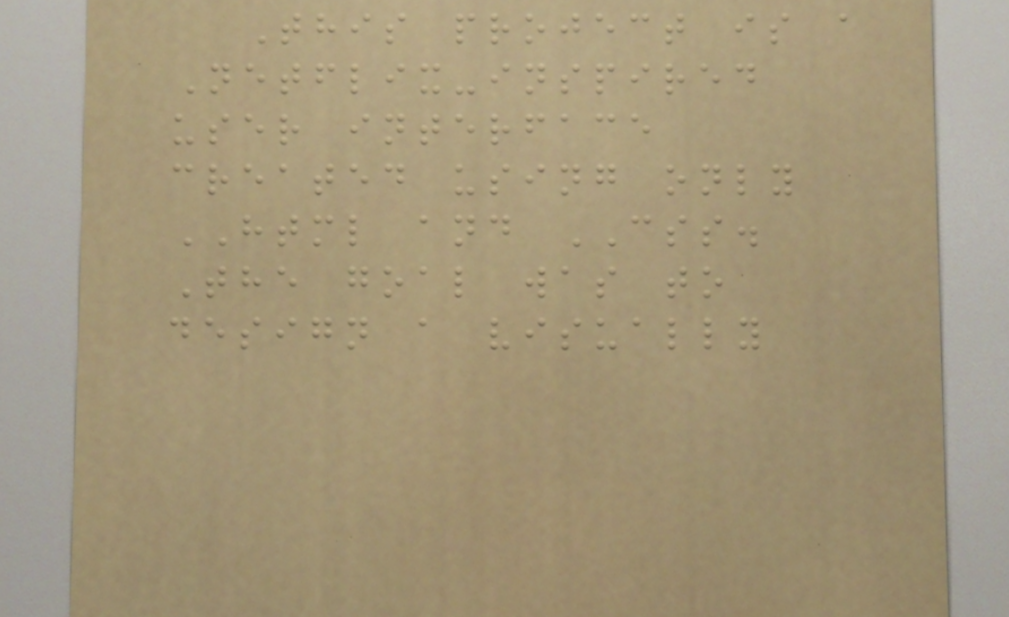This project is a
Netflix-inspired
user interface
created using only
HTML and CSS.
The goal was to
design a visually
